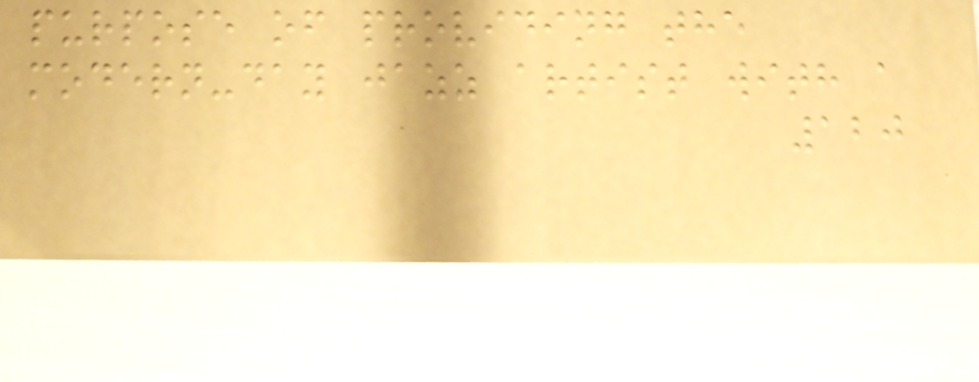purpose of providing the
modern-day jazz artist with a
120
